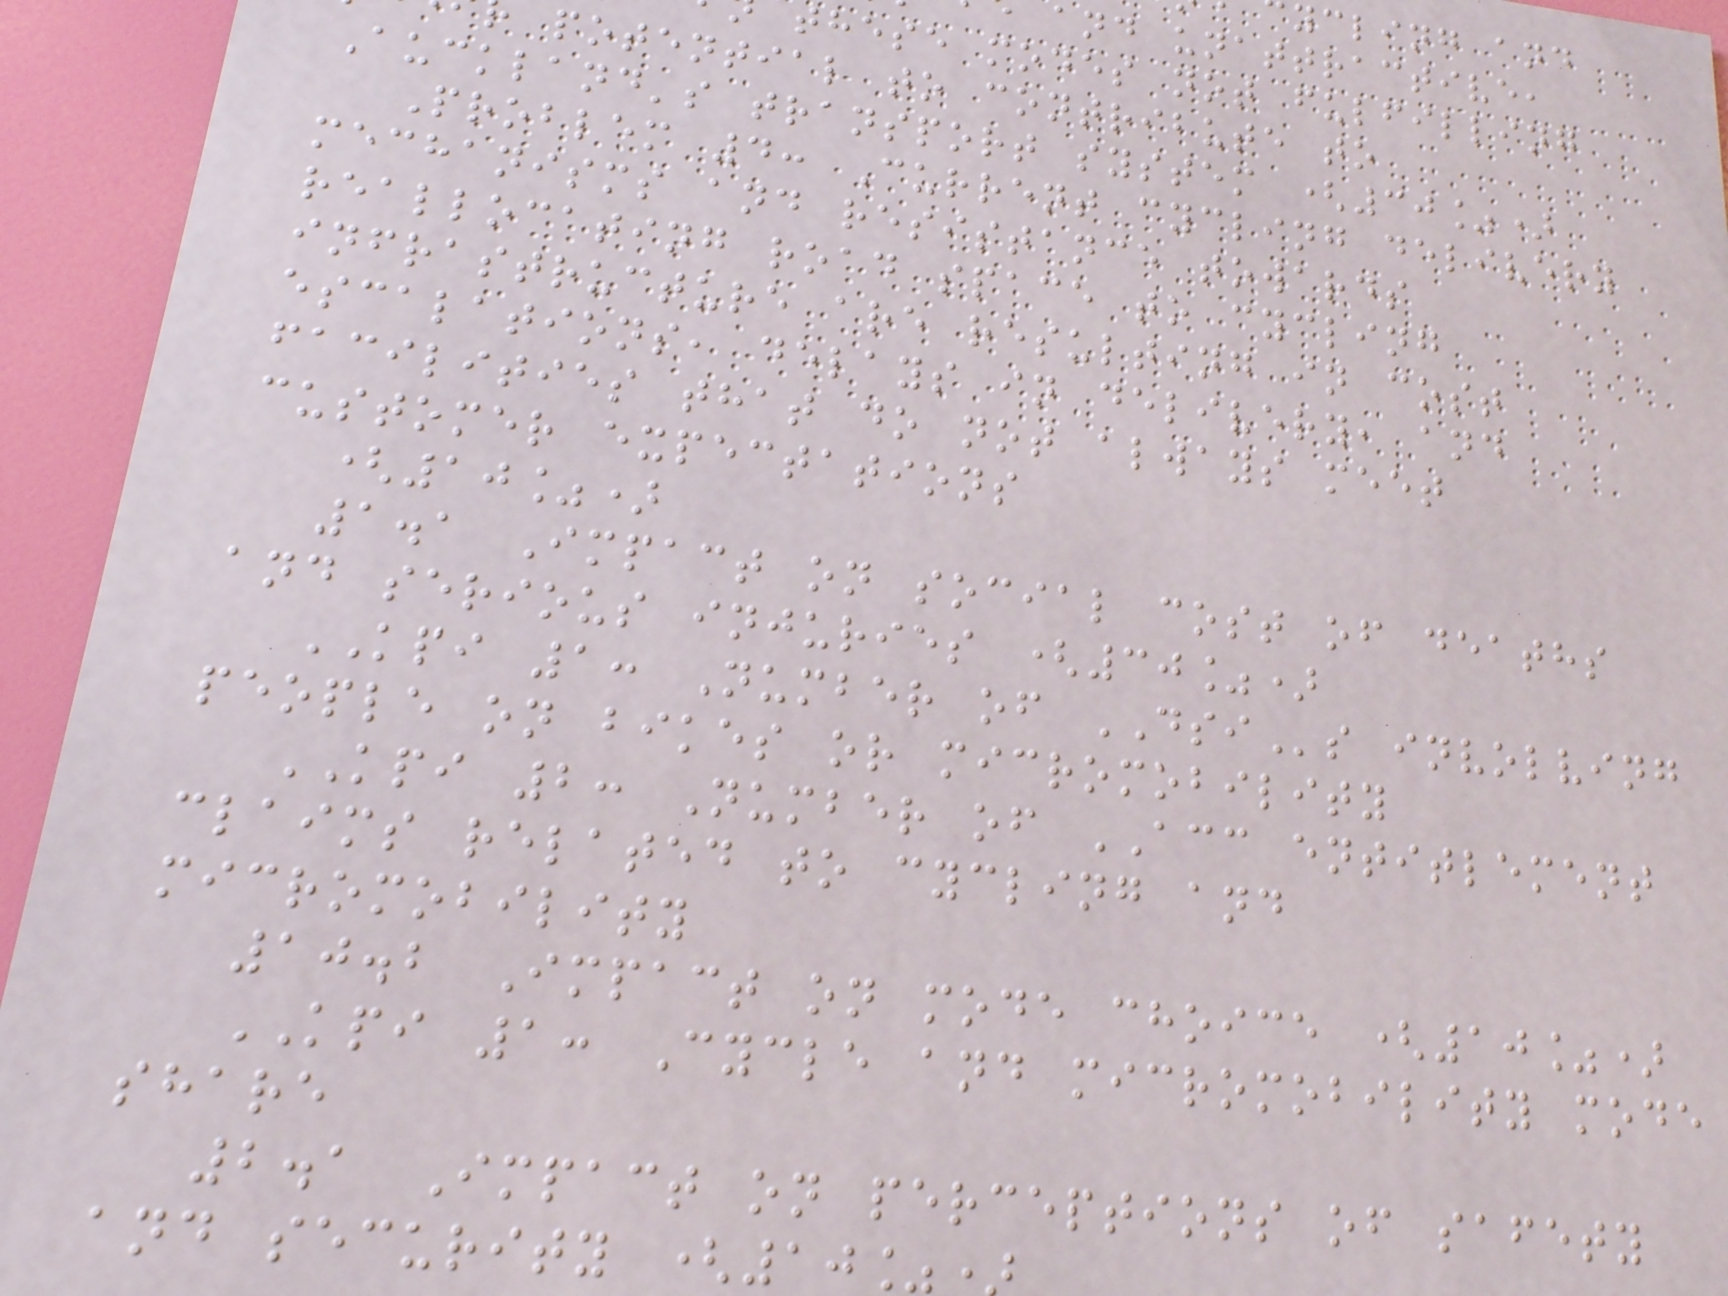ycling and
and unattractive,
these modes not fulfilling
potential to contribute to
Auckland's transport system (30%)
Problem 4: Current cycling delivery
mechanisms and resistance towards
reallocating road space to cycling
infrastructure are resulting in cost
escalations, delays in delivery, and
facilities that do not always meet
customer expectations
(10%)
1.1 Impact on social cost of deaths
and serious injuries (30%)
KPI 1: Number of DSIs involving
people on bikes or micromobility
KPI 2: Number of ACC entitlement
claims related to cycling and
micromobility
10.2 Impact on mode choice (10%)
KPI 1: Cycle and micromobility mode
share
2.1 Impact on perceptions of safety
and security (10%
